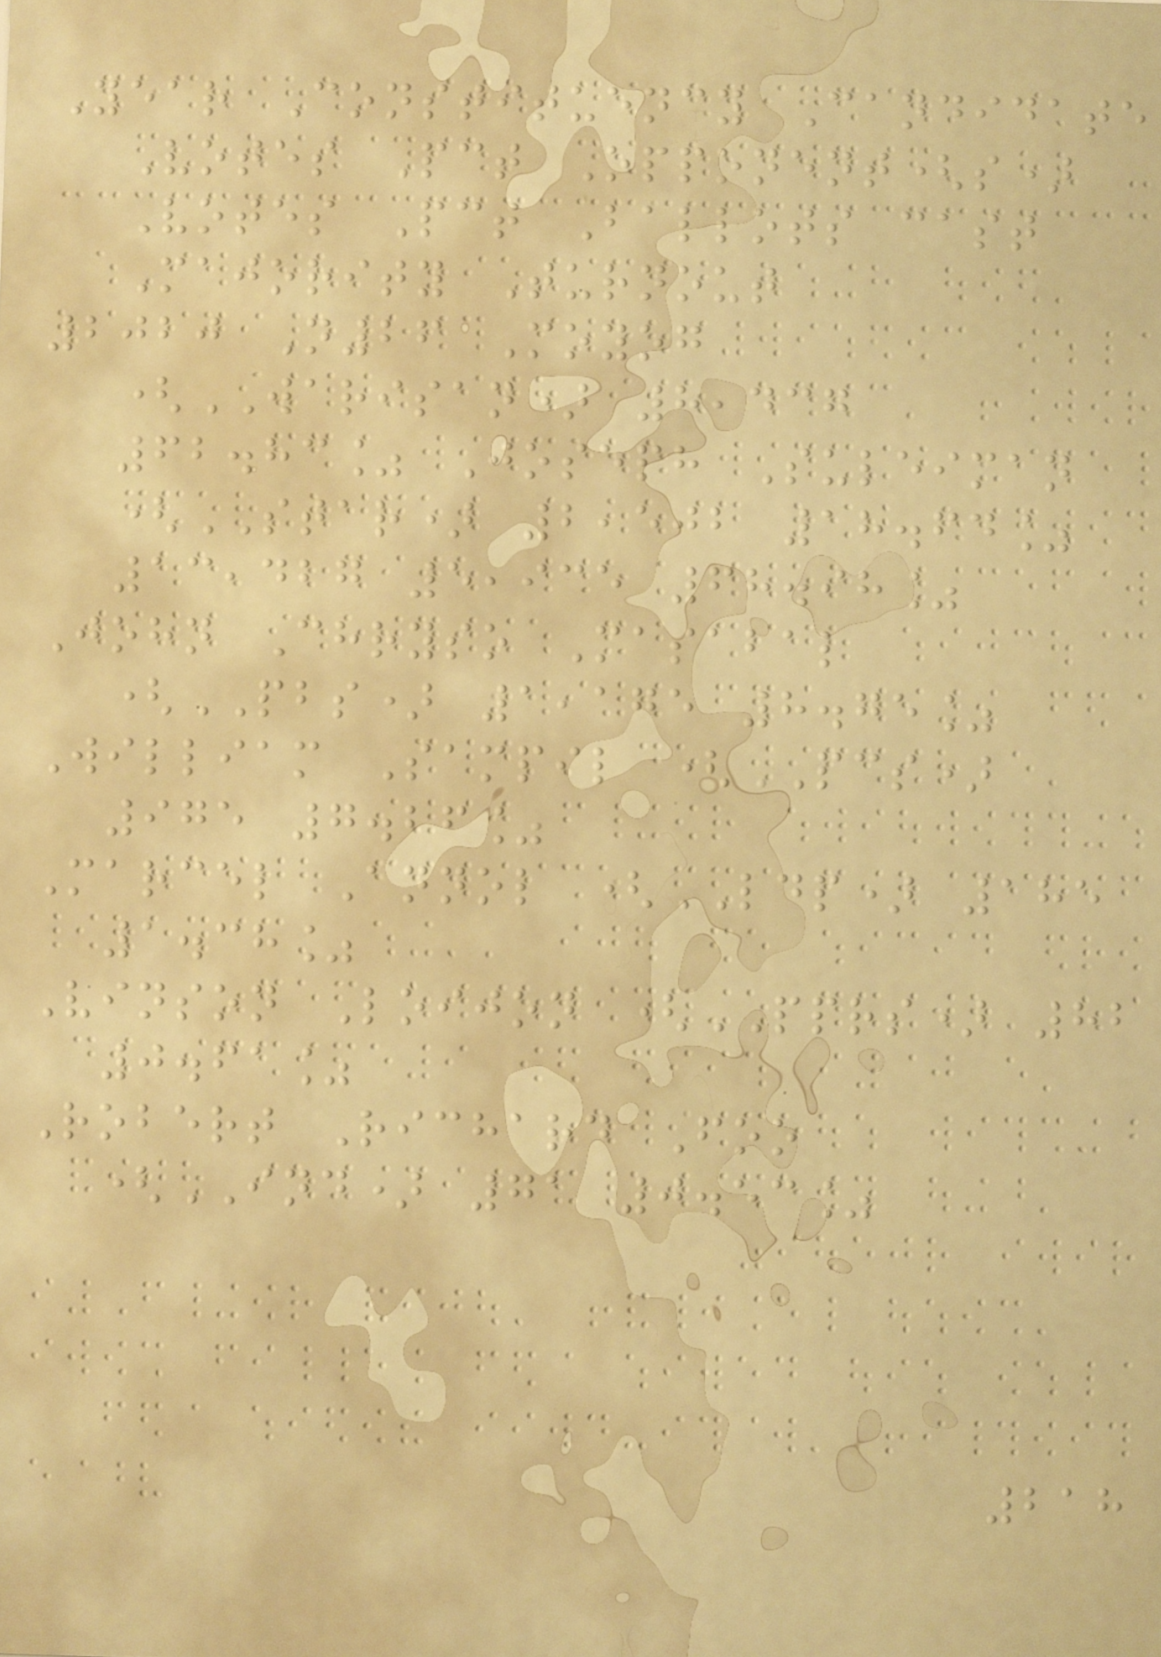Year Constituency Candidate
Votes Pct Opponent(s)
Votes Pct Ballots cast
Majority Turnout
2020 N26 Moyog
(WARISAN) 8,437
62.83% Joseph Suleiman
(STAR) 2,502 18.64%
13,427 5,935 68.98%
John Chryso Masabal
(PBS) 1,175 8.75%
William Sampil (PCS)
975 7.26%
Marcel Annol (LDP) 185
1.38%
Vinson Loijon (PPRS) 82
0.61%
Robert Richard Foo
(IND) 71 0.53%
218
